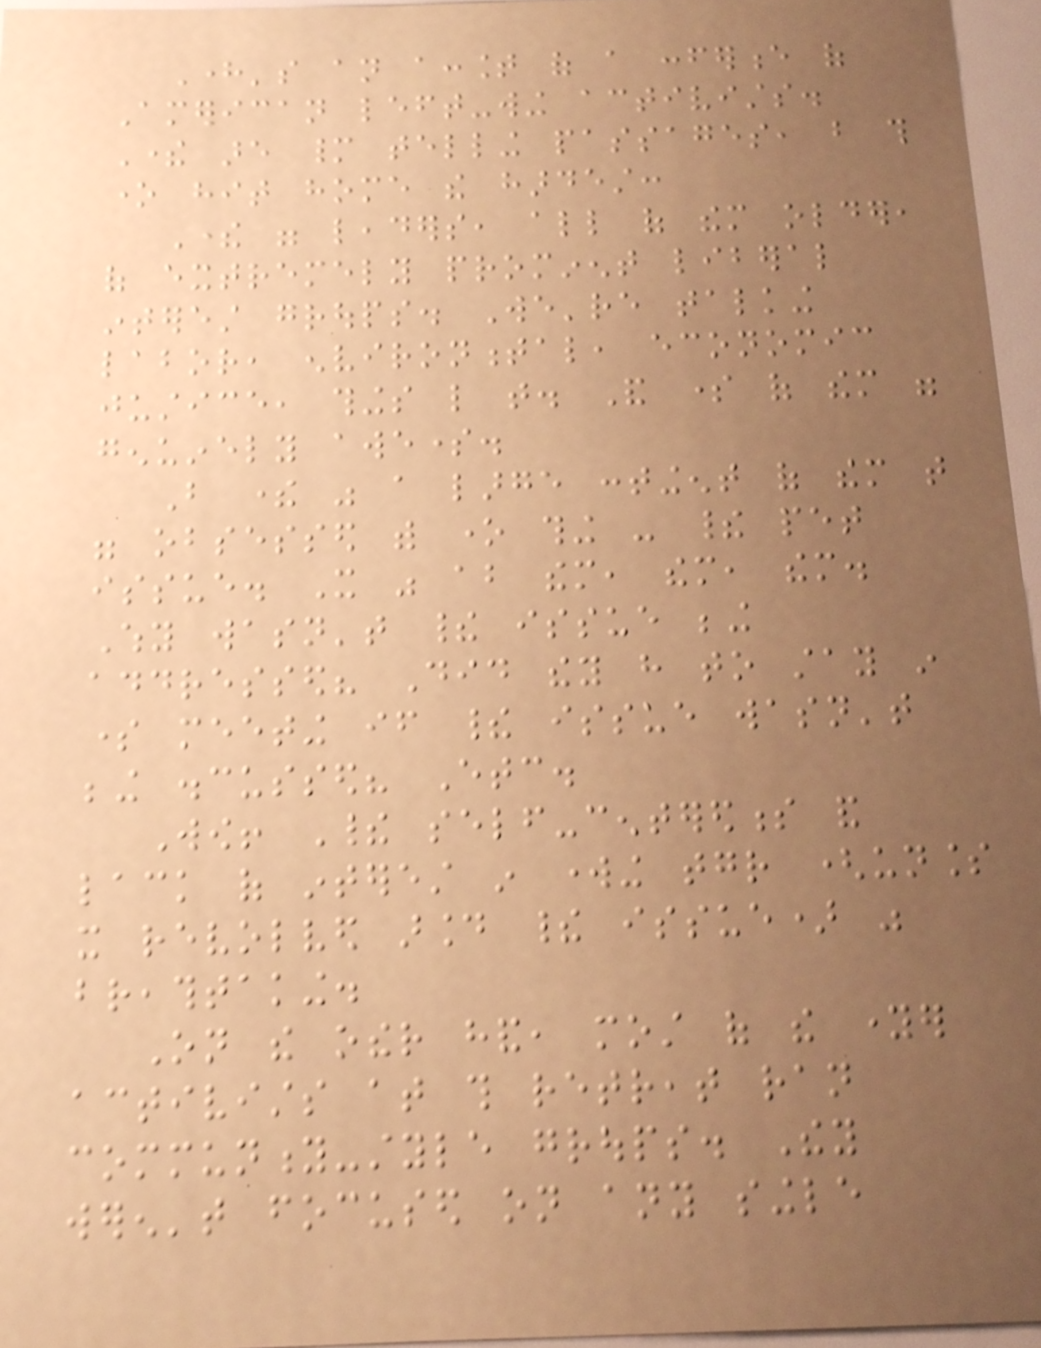Here's an account of a conference of
American left-wing activists.
There are many telling passages, but this
one hit home the hardest:
There were leaders, all of them older,
of extremely prominent liberal
interest groups. We're talking
labor, environmental, economic
justice, things like that. And some of them were
genuinely awesome.
But there was a large contingent of them that
were obsessed with one thing - their pet
issue. It was about them, them, them.
Why wasn't their issue being
addressed? Did they have to stay in
some meeting if their issue wasn't
being discussed? Etc.
Wow! Their self-centeredness and
lack of interest in working together (unless
it revolved around their issue) was
breathtaking.
On the other hand, most of the younger
activists at this retreat ran
community-style groups. They
weren't focused on any single
